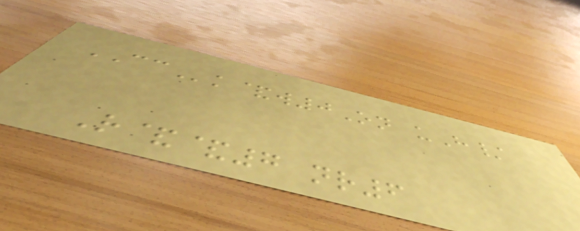CCk&w0On uH/
R&&7 nr6
